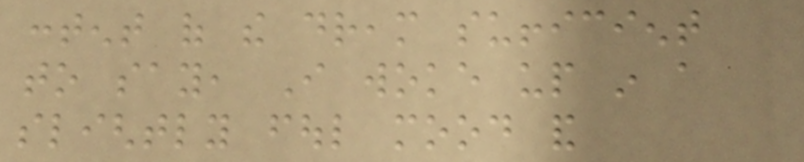content of the dream sufficient
to say, I woke up in a
slightly foul mood and
